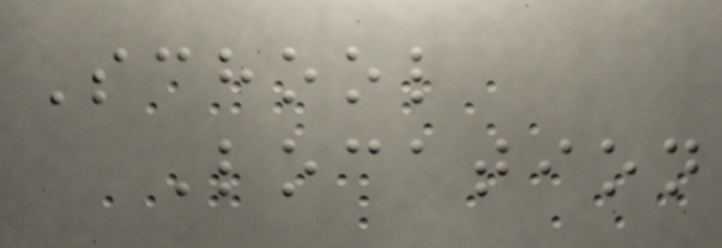School
Location
